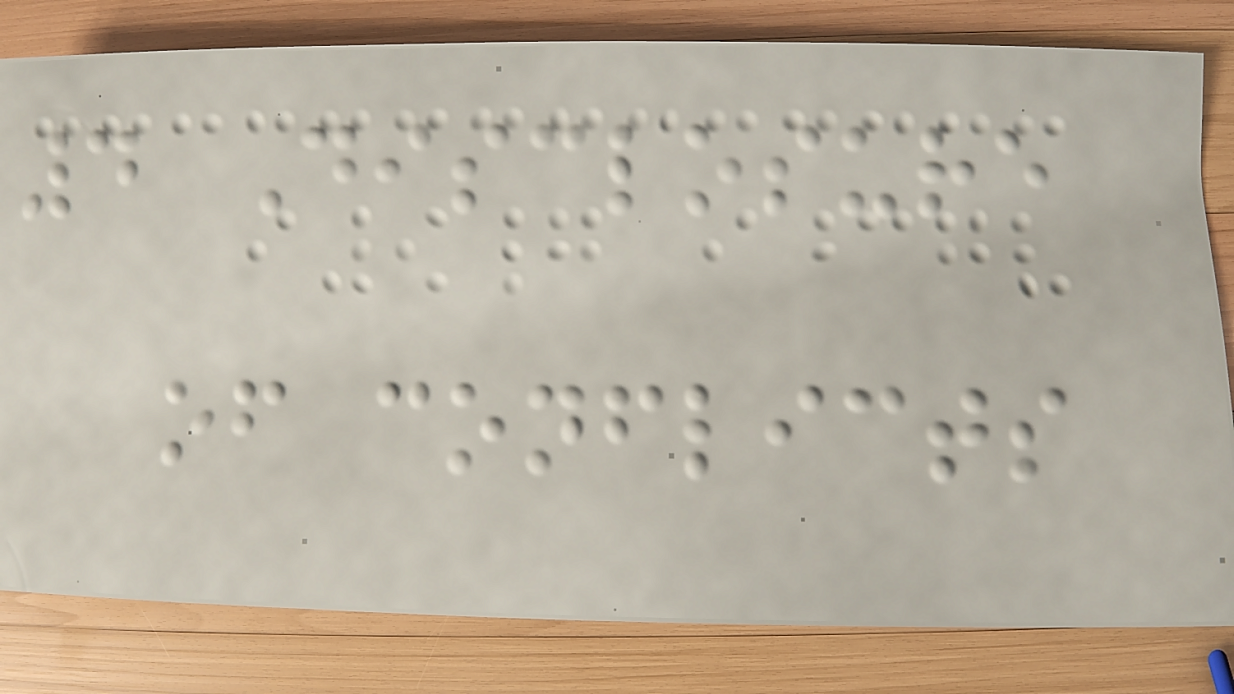4 Disclosure
of conflicts
